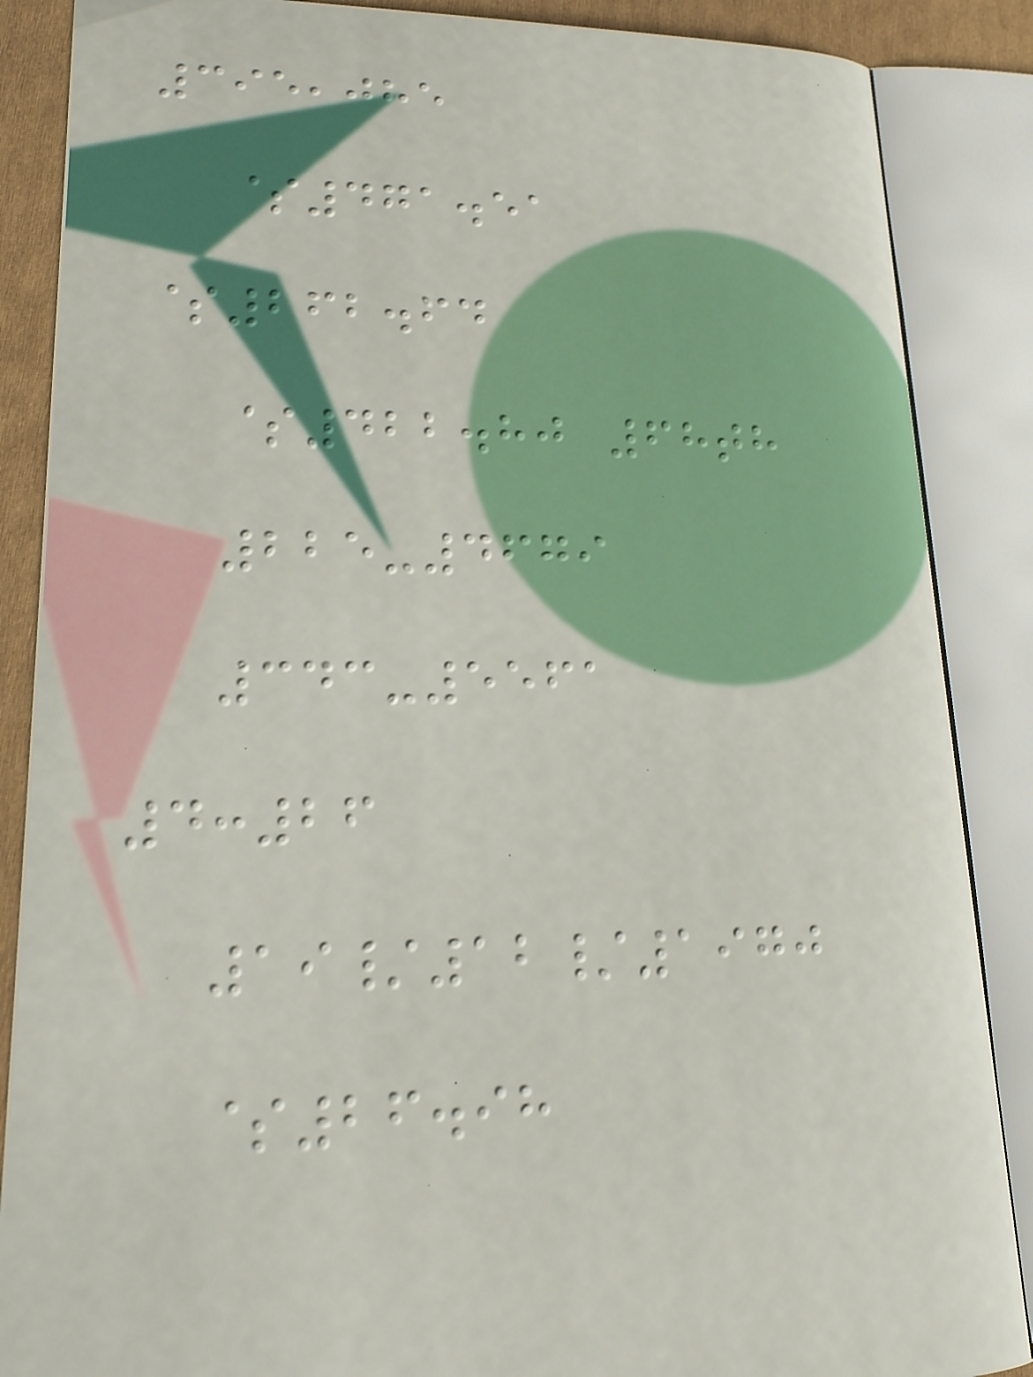395,085
$471.51
$262.64
$422.80 68th
225-4679
343-5561
4:26
19/12/1970
$26.98
